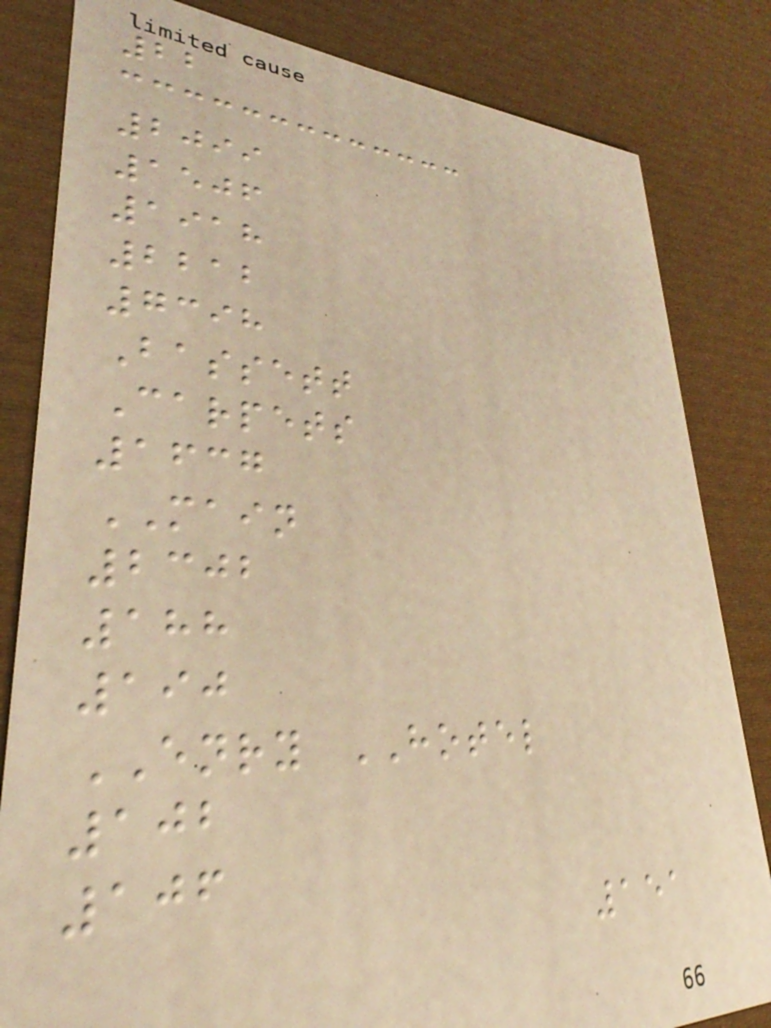22
2099
1506
1918
2212
7398
Bassett
Carpets
1637
MAIN
2302
188
190
ENRY HOTEL
102
106
151
